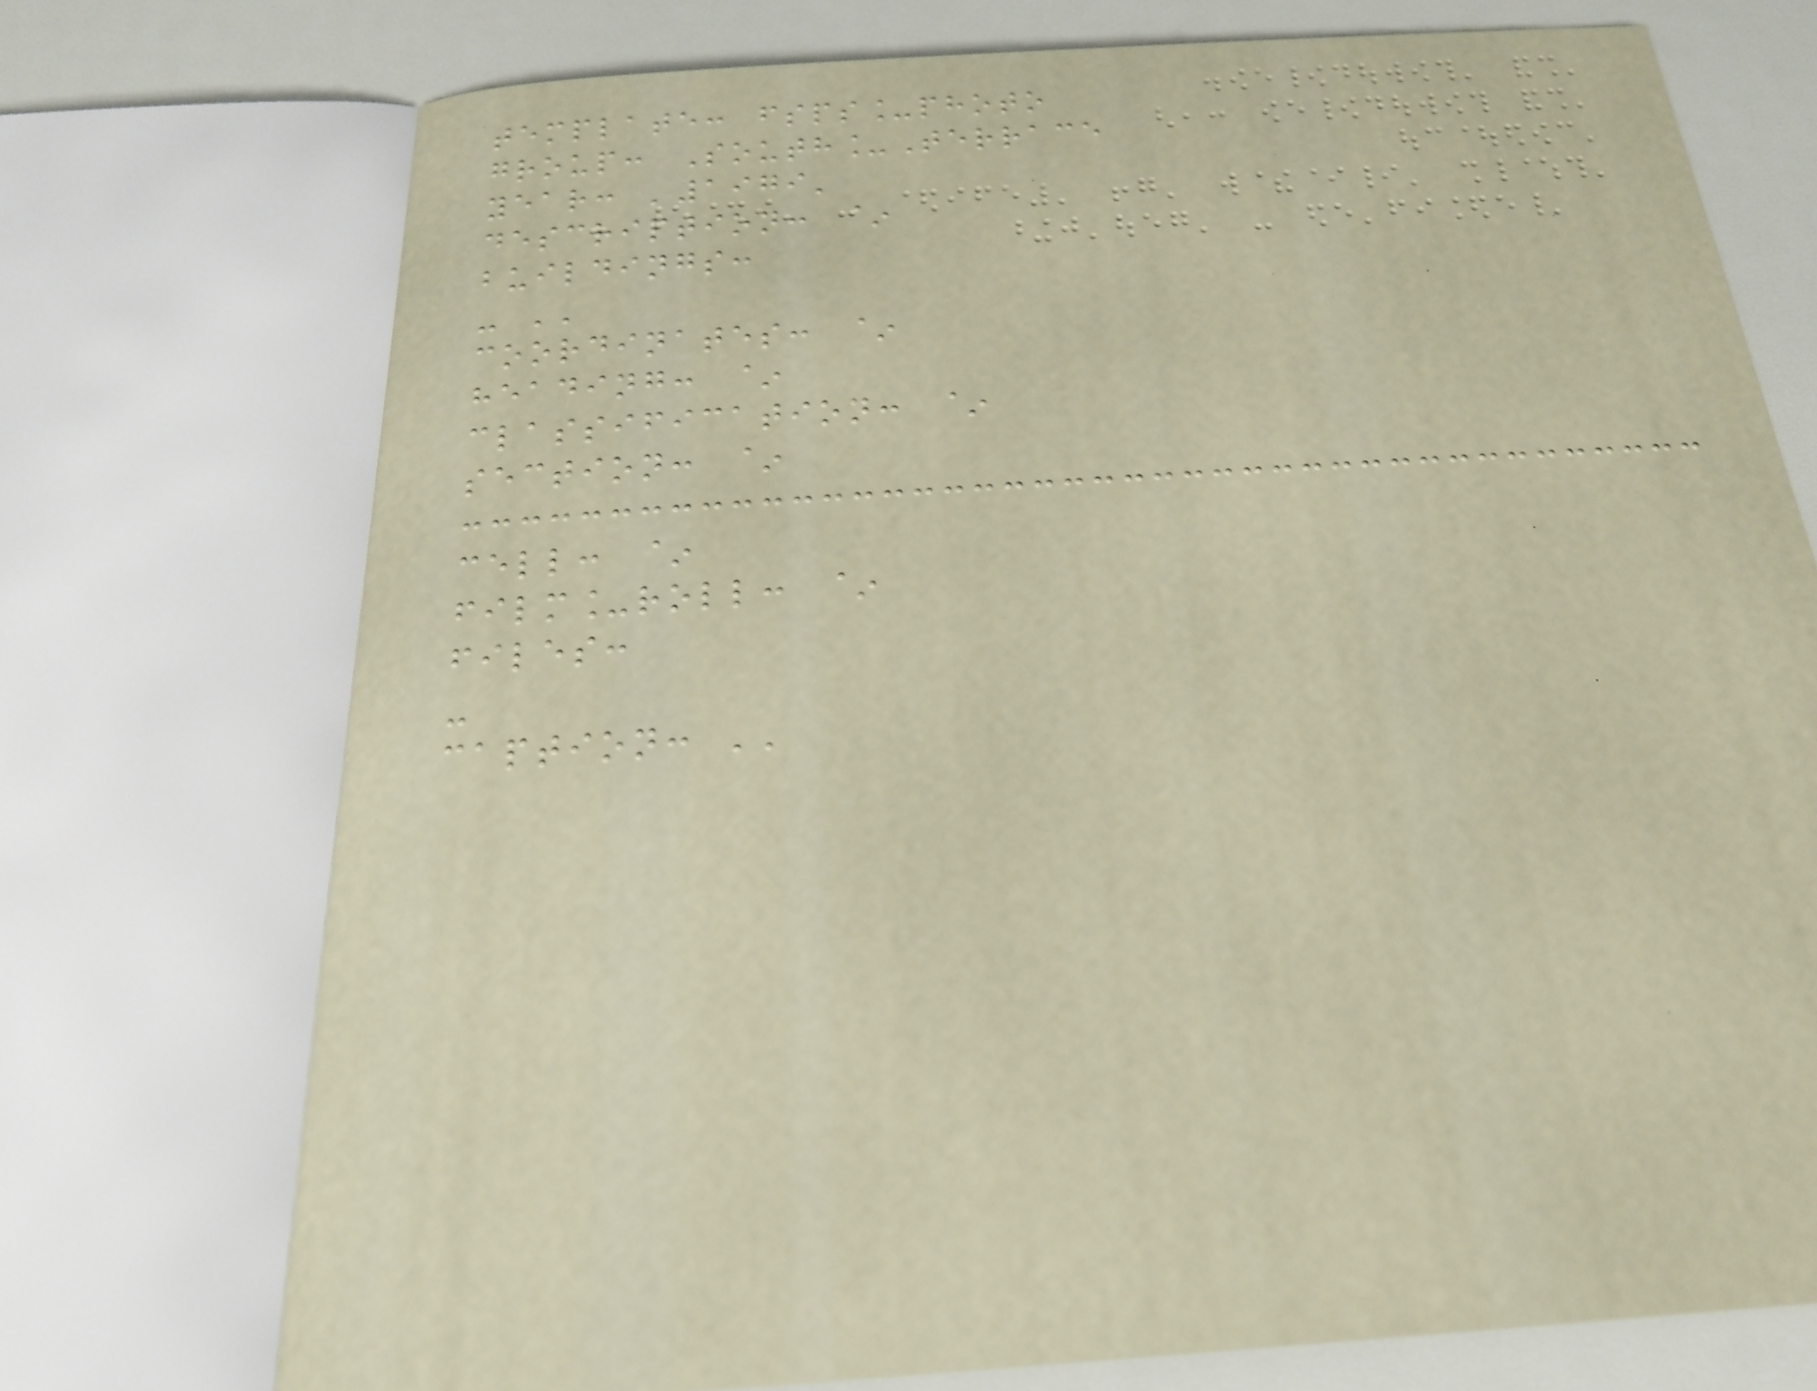template: fsps_photo
group: South_Terrace
year: '1979'
description: ~
buildings:
- ''
coordinates: ~
heading: ~
classification: ~
section: ~
cell: ~
film_roll: ~
files:
-
caption: ''
